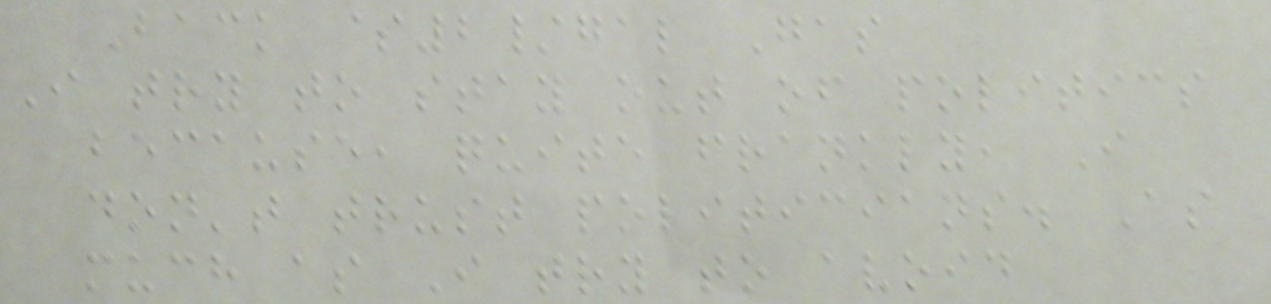Back $2/gal Gas
I try to stay out of politics
because, quite frankly, I
don't trust politicians. As
much as I try to avoid
